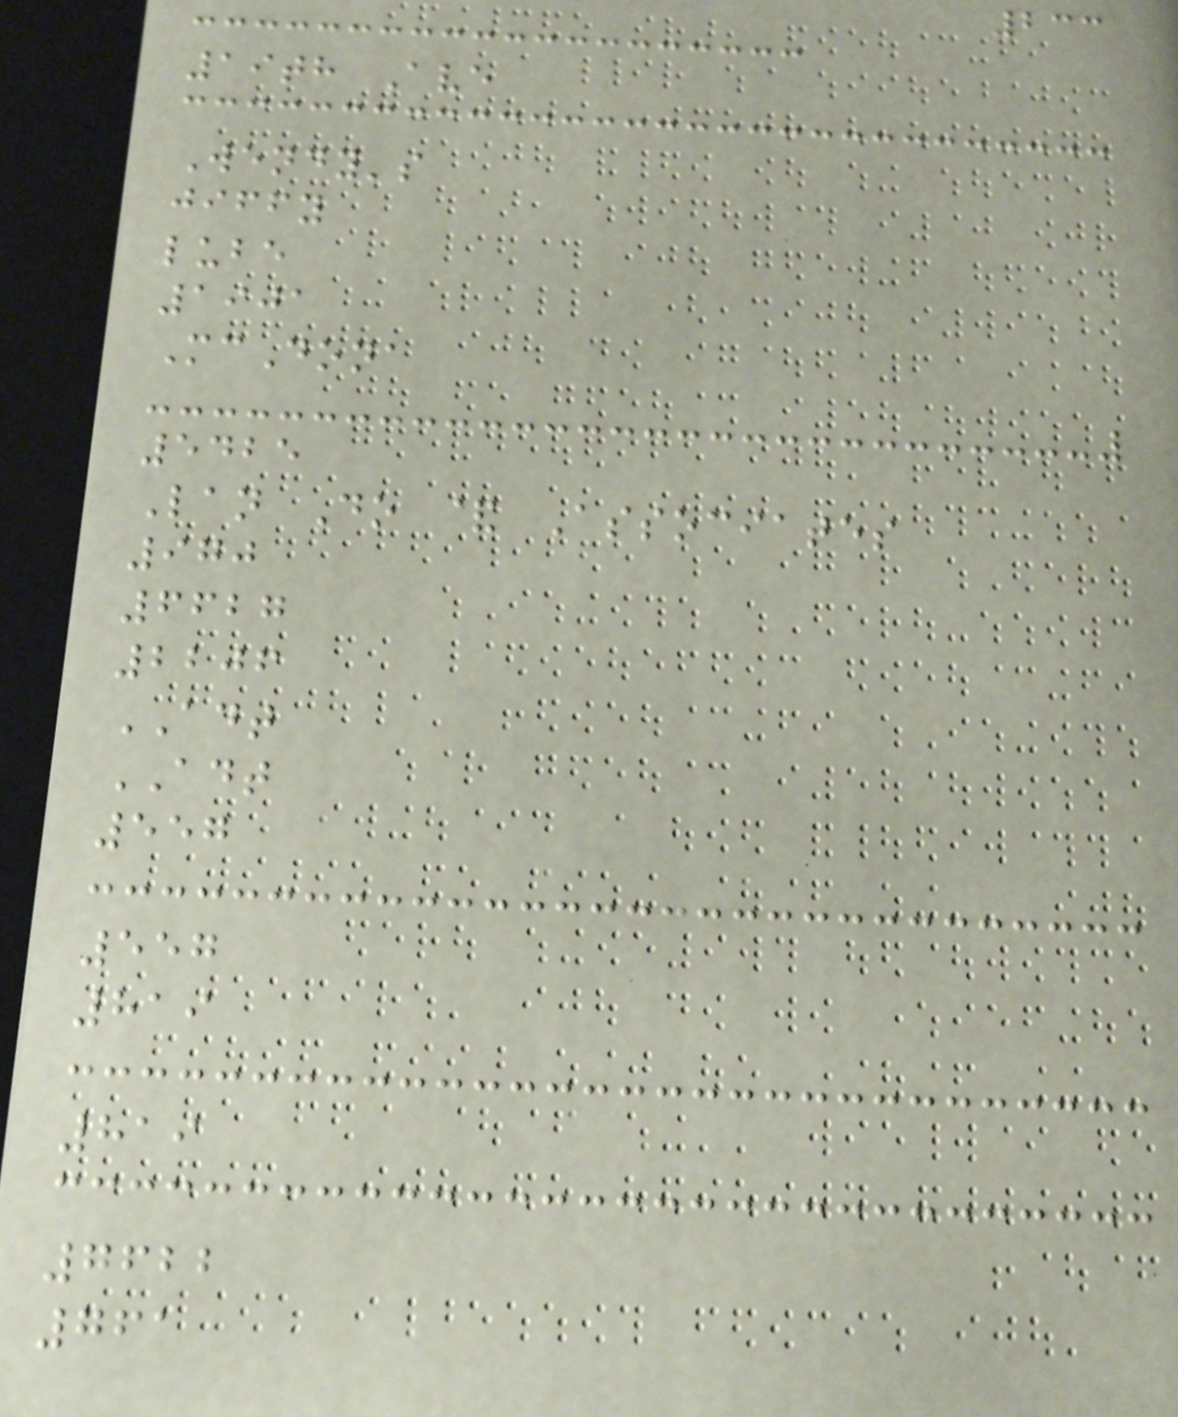233
19th Ave
Wendy's
jiffy
lube
1901
McDona
5425
Lan Do & Associates
970
6627
2206
ADT
ADT
557
557
819
819
7622
761
